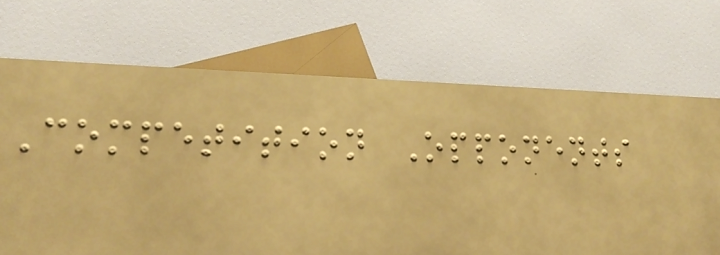Competition Opponents
